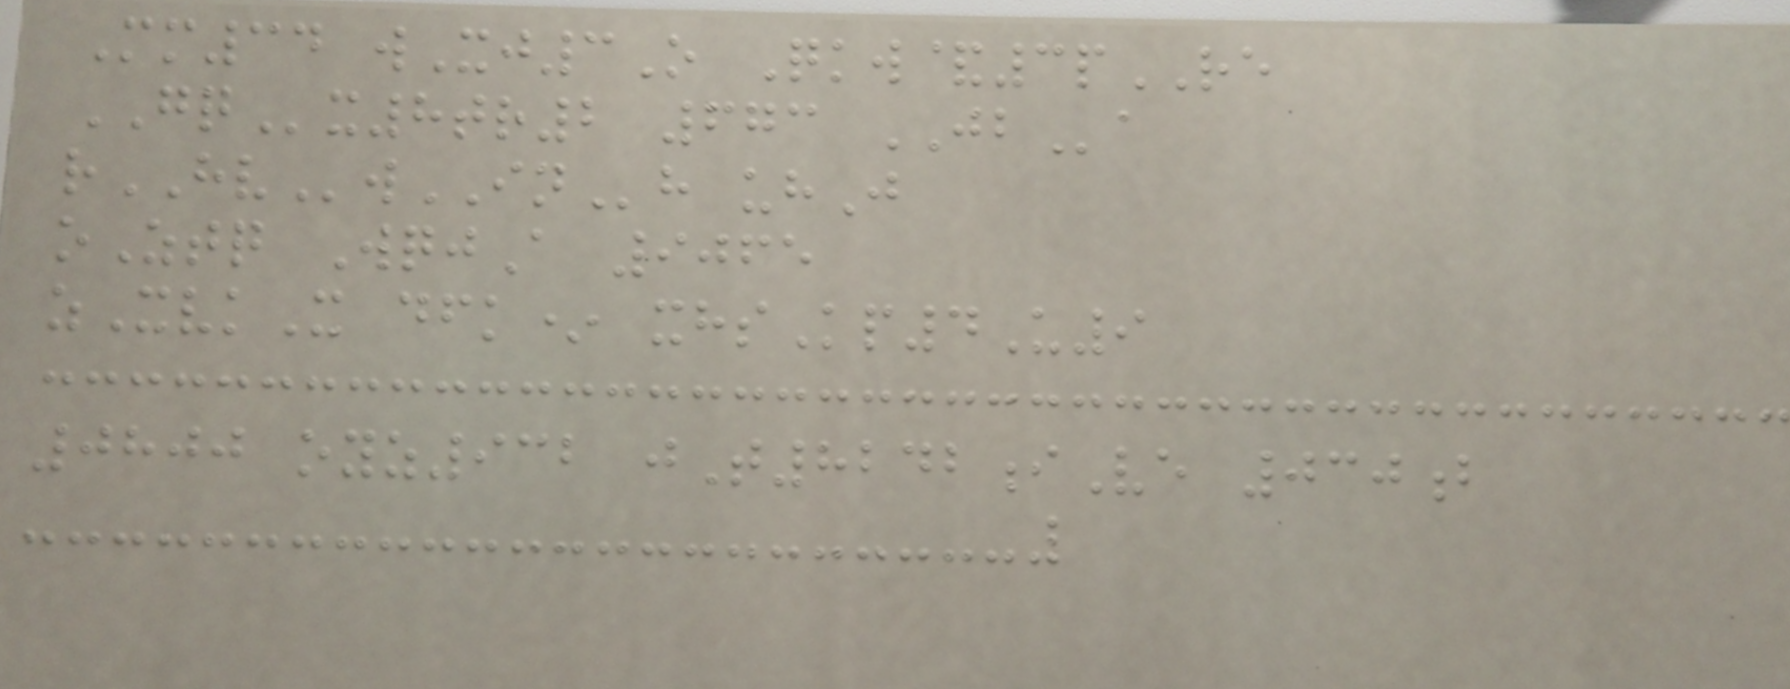Mm34 wXj3O Qkw&3pRE
GQx8tr2 673 JBa
rHVwINh uhJ
oZtq WqjA 9065
zXvkX dfk* xhsKp4U9
0800 oyz932 jT8242iVe 030b
